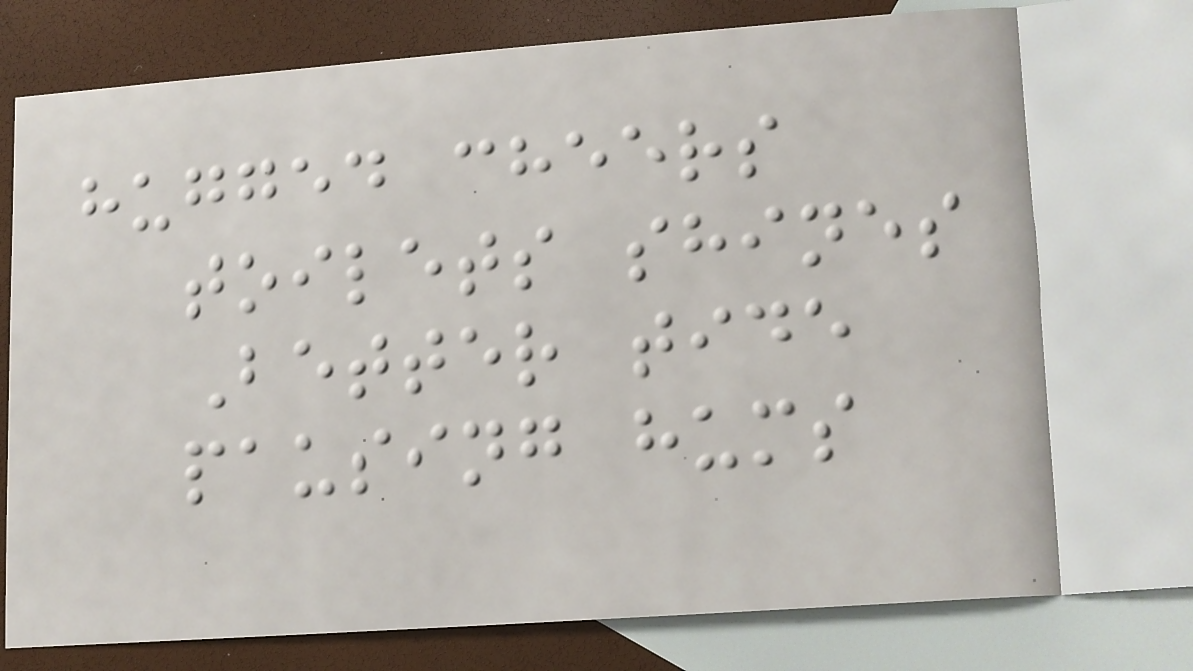hugged cheers
toilets shines
Better tide
pausing hums
